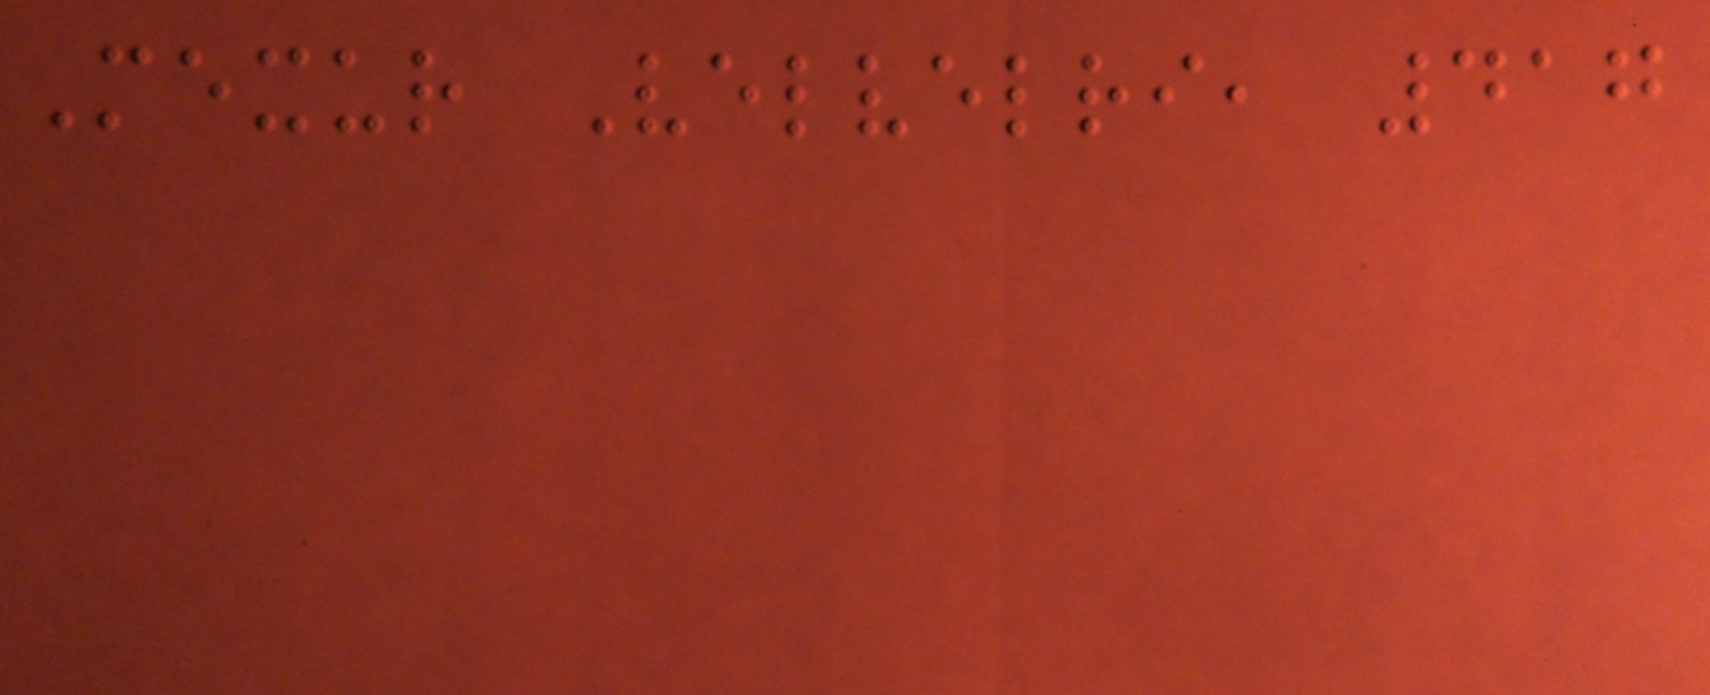Mexur Velvelri, 417
